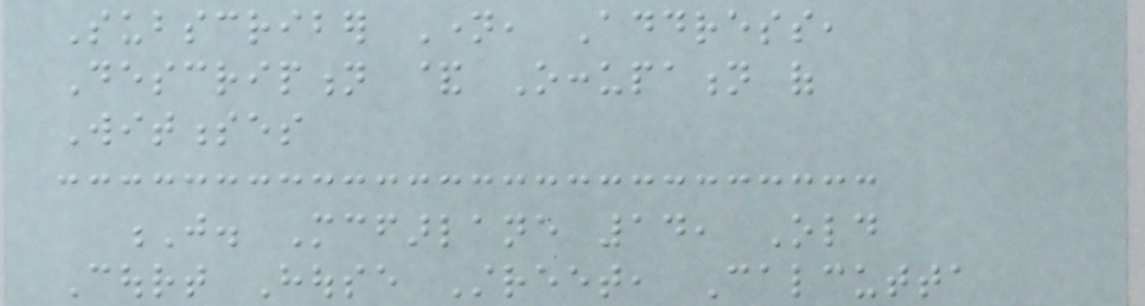Subscriber Name, Address,
Description & Occupation of
Witnesses
J. Mcfarlane 14, Old
Court House Street, Calcutta
